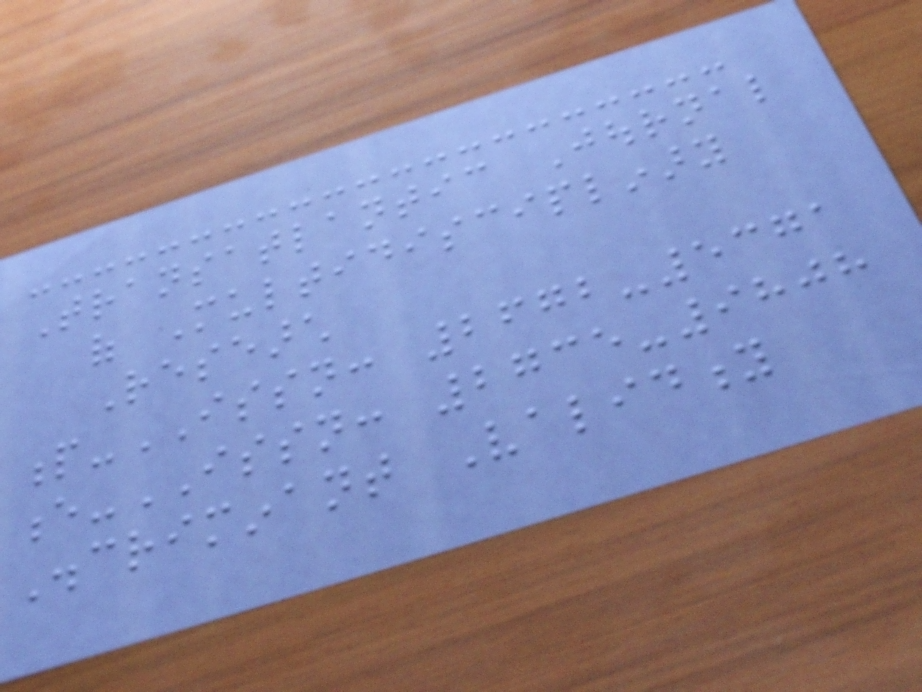Transatlantic Journal
of Multidisciplinary
Research
p-ISSN: 2672-5371
e-ISSN: 2735-9808
Discriminant Validity
